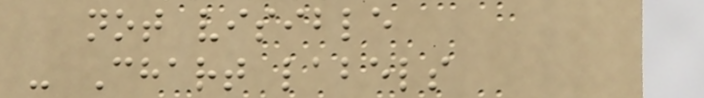not visible
- Chart labels
